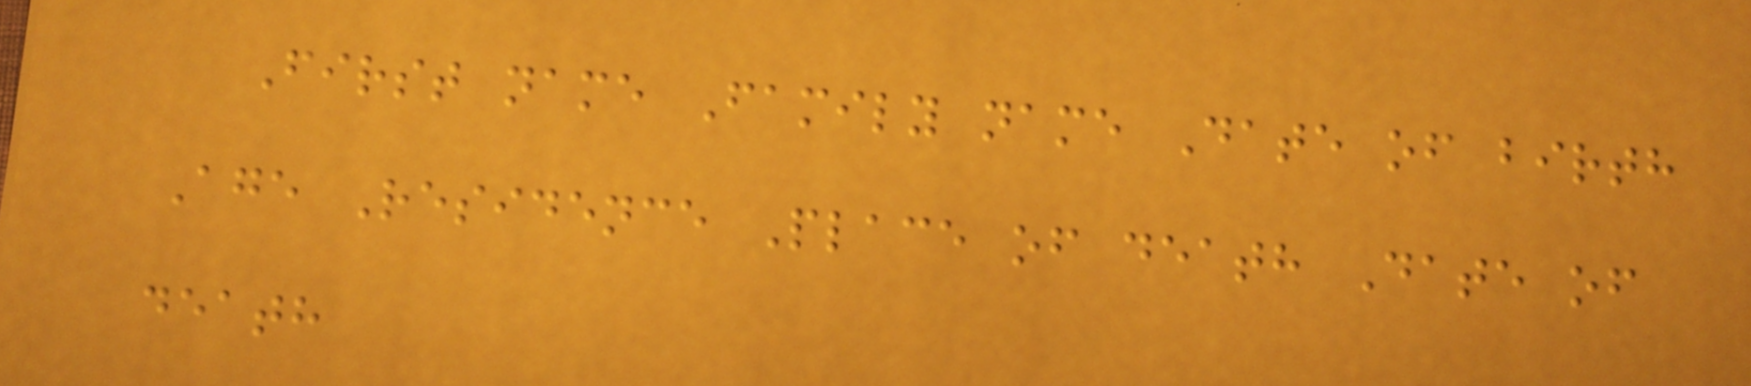First name Family name Date of birth
Age Residence Place of death Date of
death
